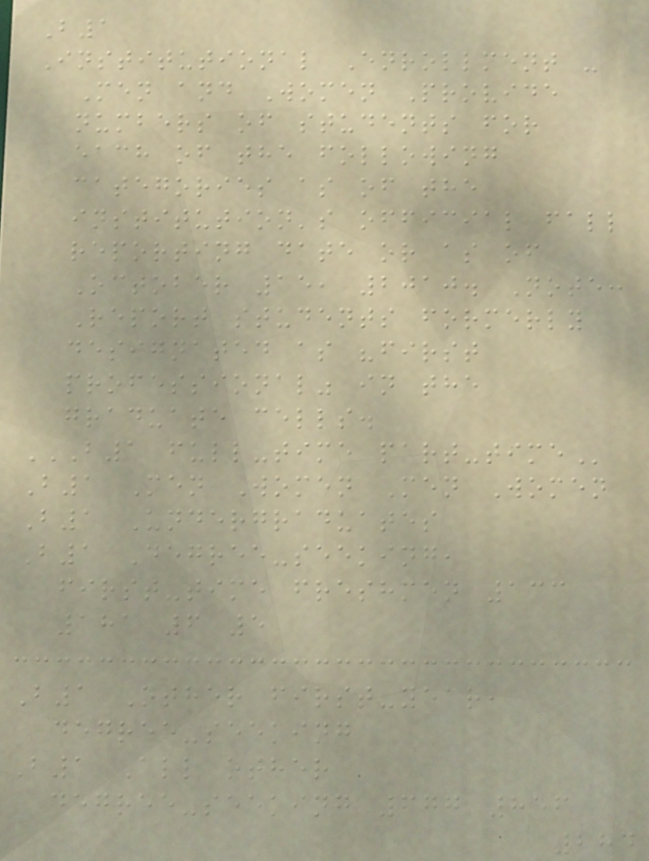B1
Institutional Enrollment -
Men and Women Provide
numbers of students for
each of the following
categories as of the
institution's official fall
reporting date or as of
October 15, 2010. Note:
Report students formerly
designated as "first
professional" in the
graduate cells.
B1 FULL-TIME PART-TIME
B1 Men Women Men Women
B1 Undergraduates
B1 Degree-seeking,
first-time freshmen 133
181 6 5
B1 Other first-year,
degree-seeking
B1 All other
degree-seeking 677 856
284
